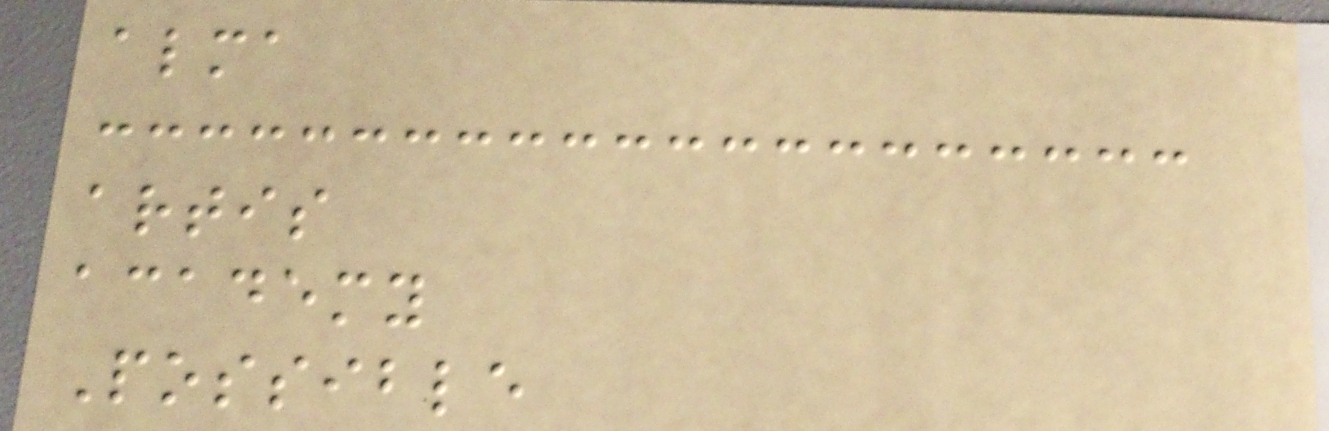alma
artis
academy
Possible
